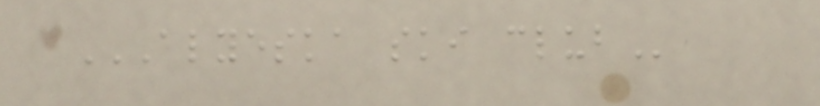ALYESKA SKI CLUB
